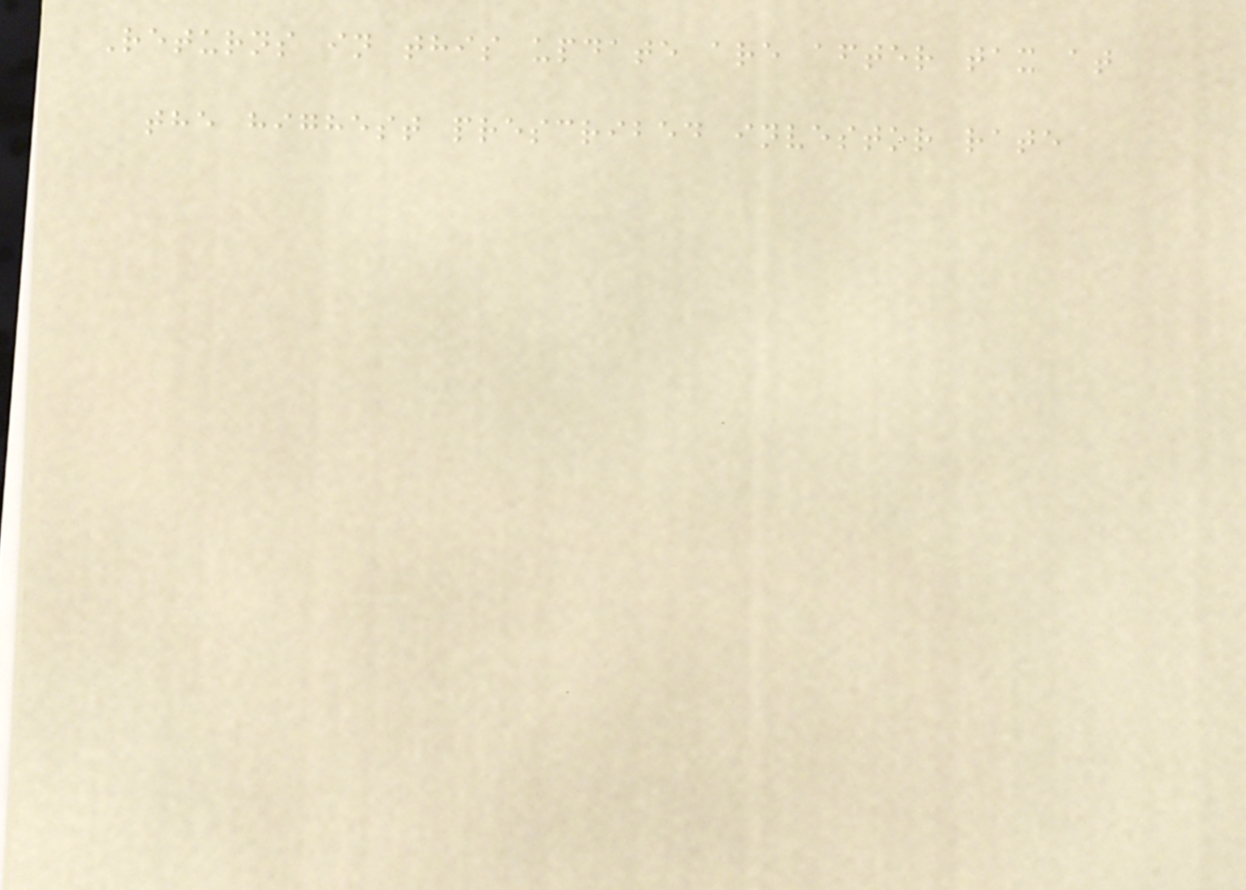Returns in this update are after tax at
the highest prescribed investor rate
